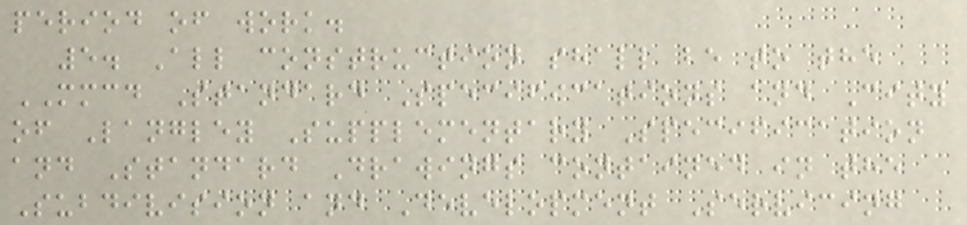period of work.
5. All construction shall be to the
MMCD Standard Specifications and City
of Langley Supplementary Specification
and Standard Drawings contained in the
Subdivision and Development Servicing
